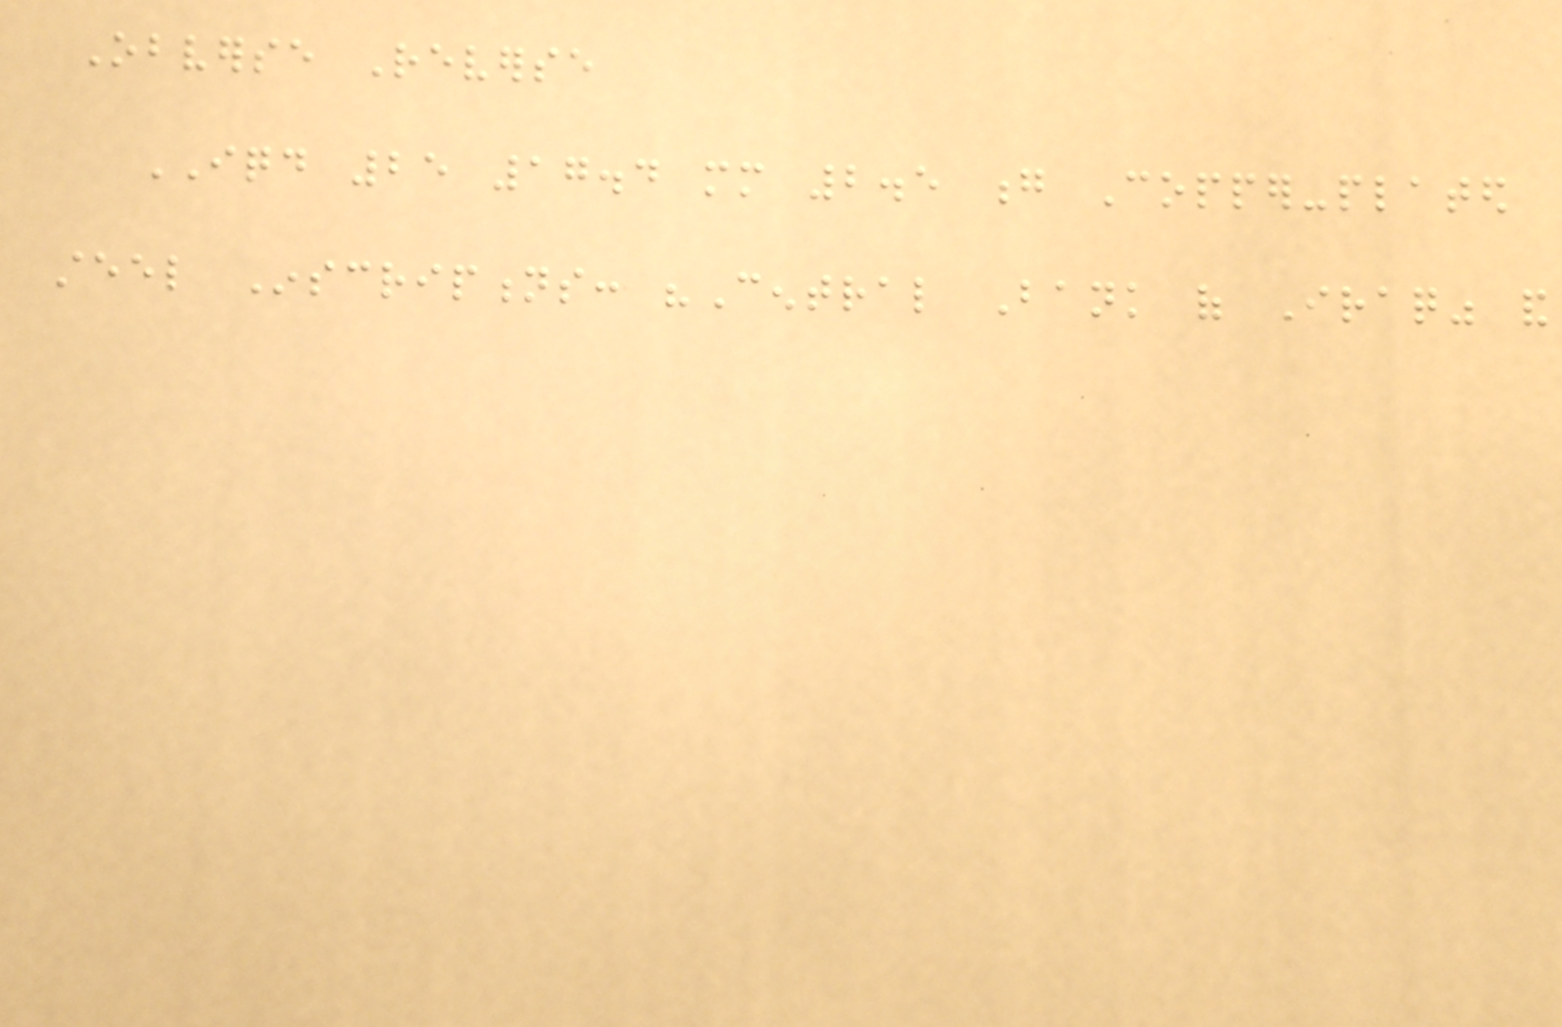Obverse Reverse
IQD 25 17.4 mm 2.5 g Copper-plated
steel Inscriptions: "Central Bank of Iraq" and
